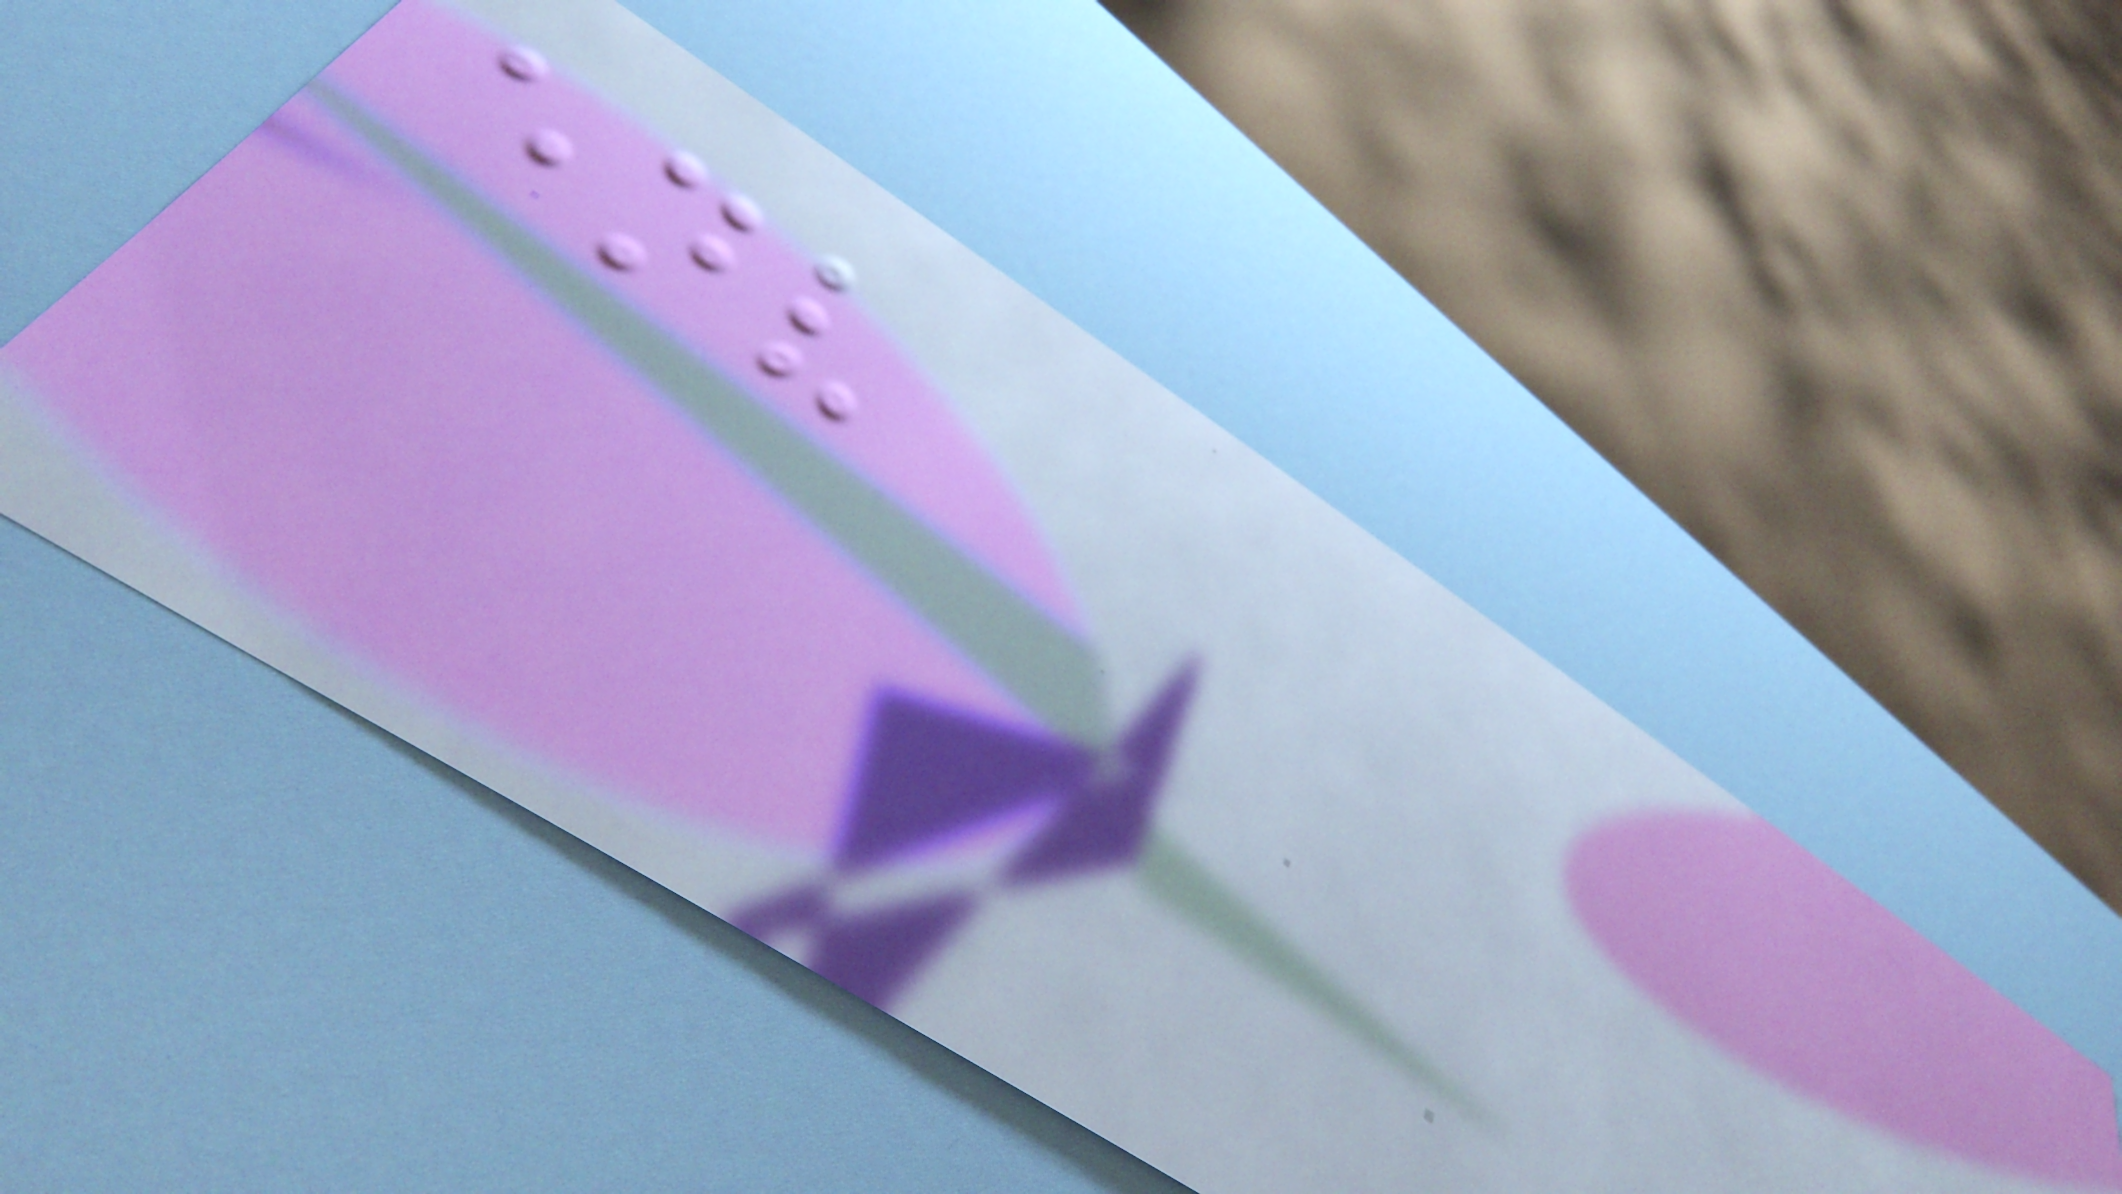env
